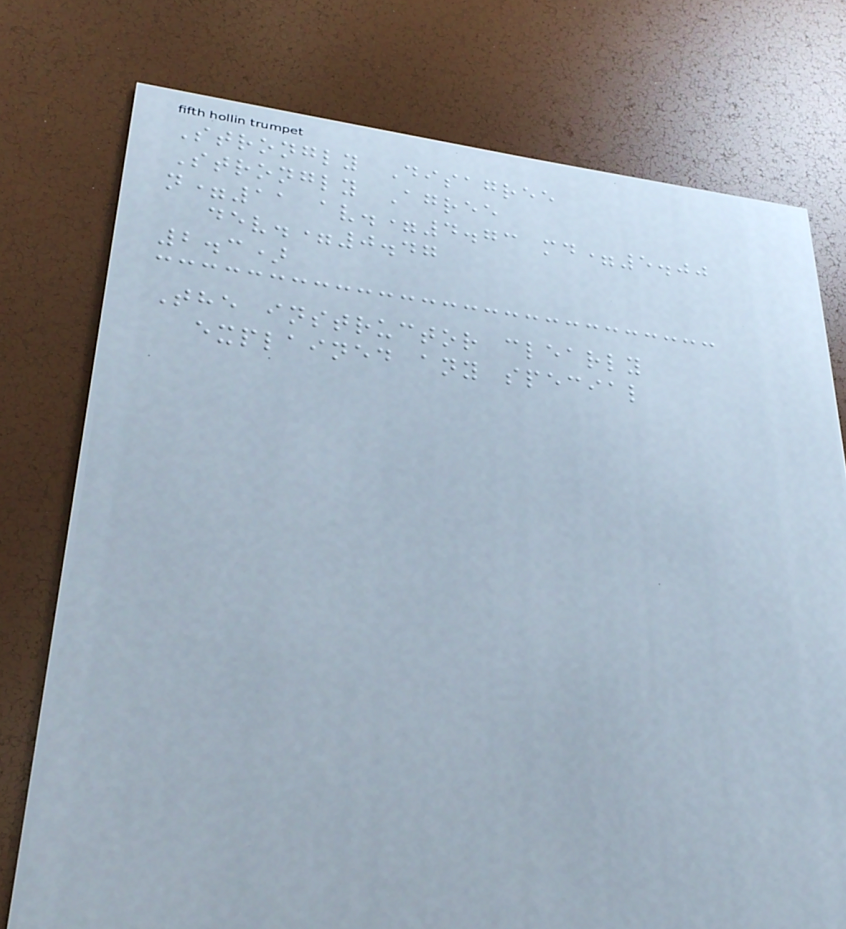Strongly Disagree
Strongly Agree
n=11 av.=4.73 md=5.00
dev.=0.47
2.3)
The instructor clearly
explained any special
